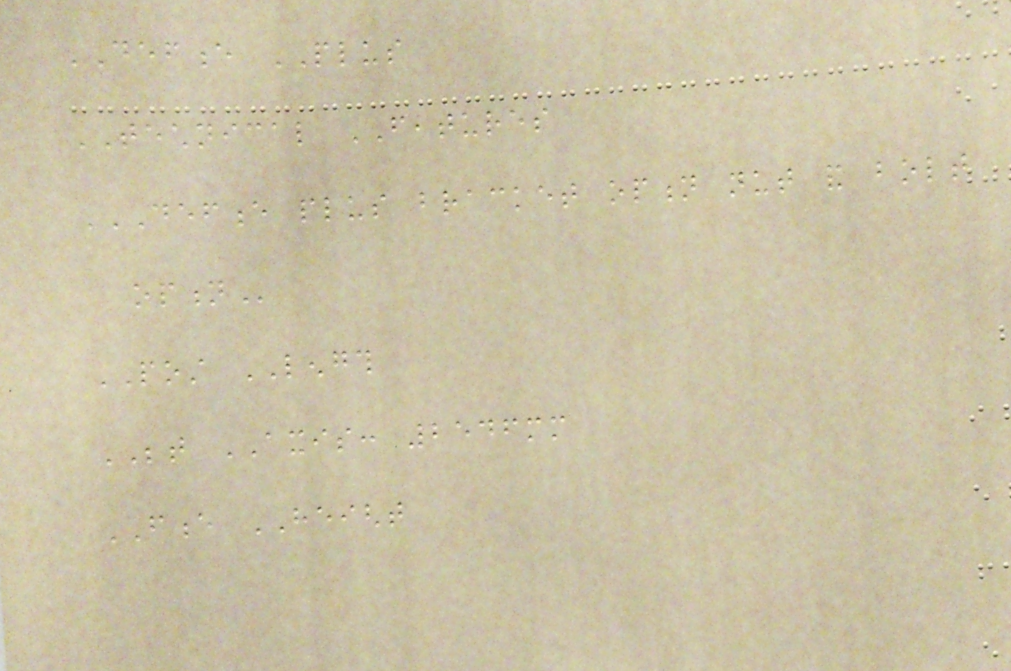DEFENCE PLUS
TECHNICAL FEATURES
DEFENCE PLUS BRACKET OPTION NUT AND BOLT
OPTION
POST LENGTH
BETWEEN AXIS: 2546mm
FENCE HEIGHT
